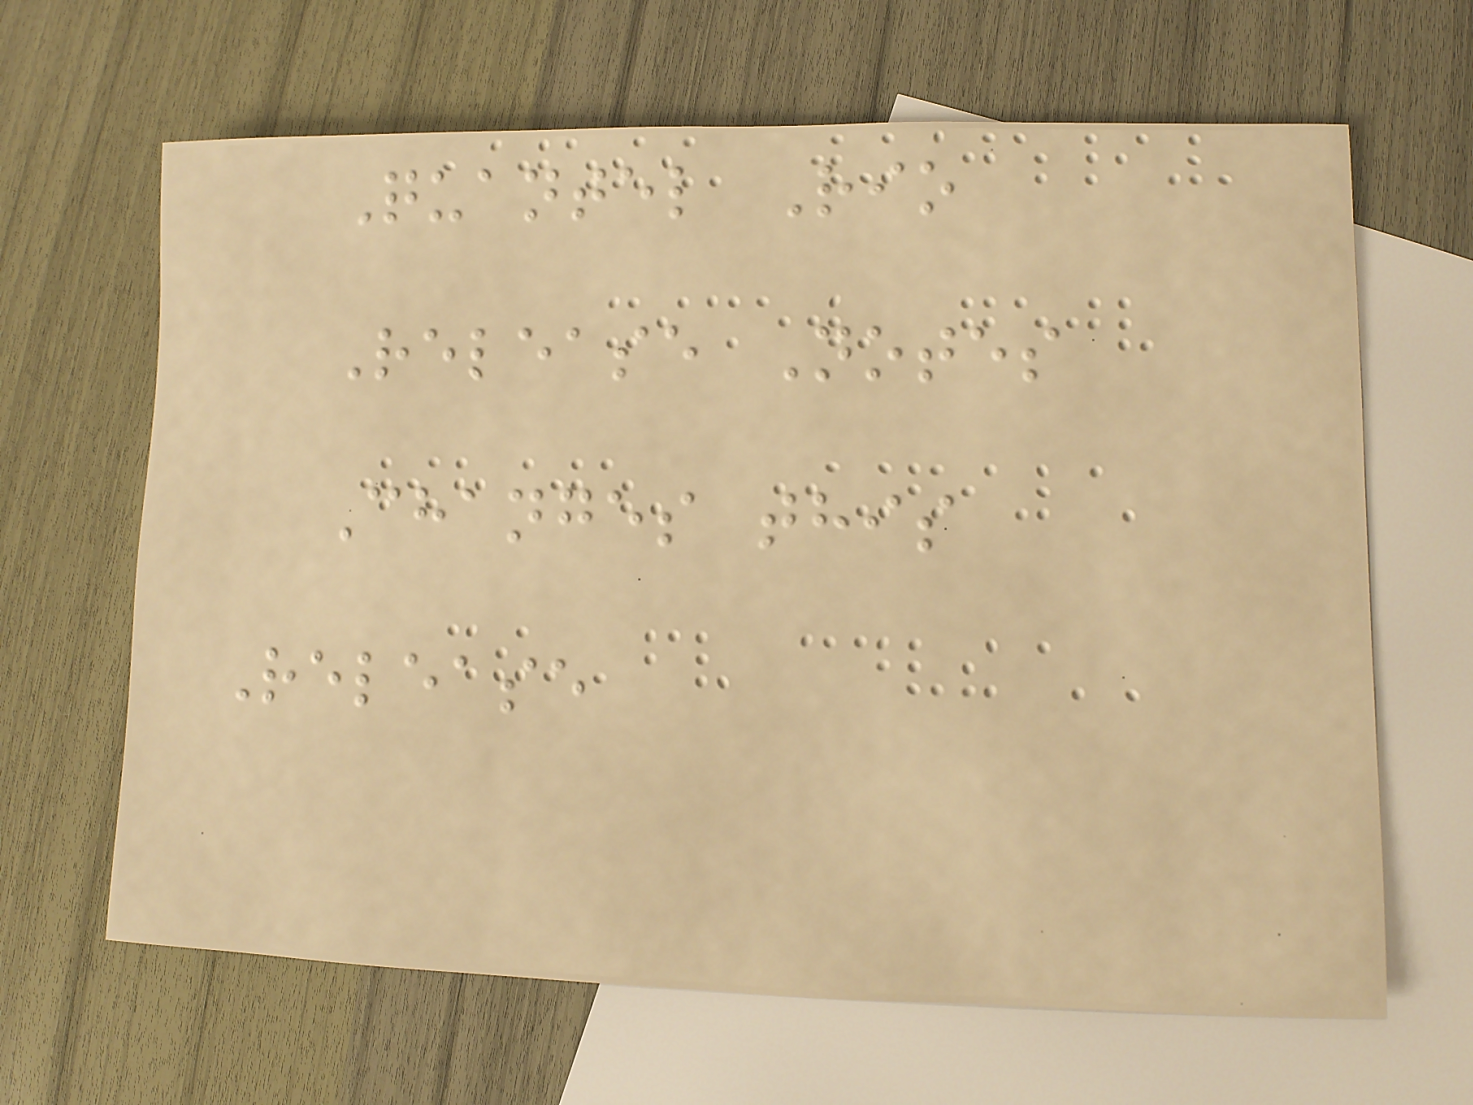Quantel Rio
Release Notes
Changes this
Release
